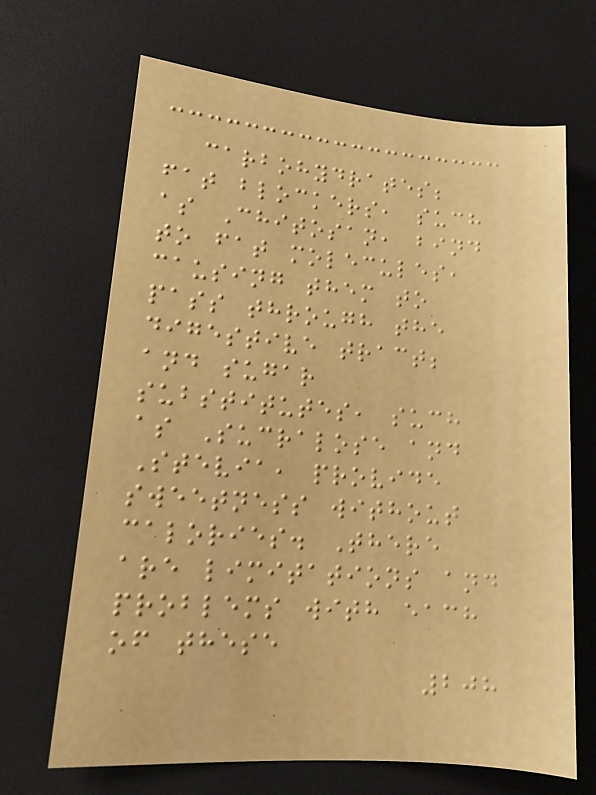carbohydrates;
fat blockers, such
as Chitosan, bind
to fat molecules,
causing them to
pass through the
digestive tract;
and sugar
substitutes, such
as Sucralose and
Stevia, provide
sweetness without
calories. There
are limitations and
problems with each
of these
208
